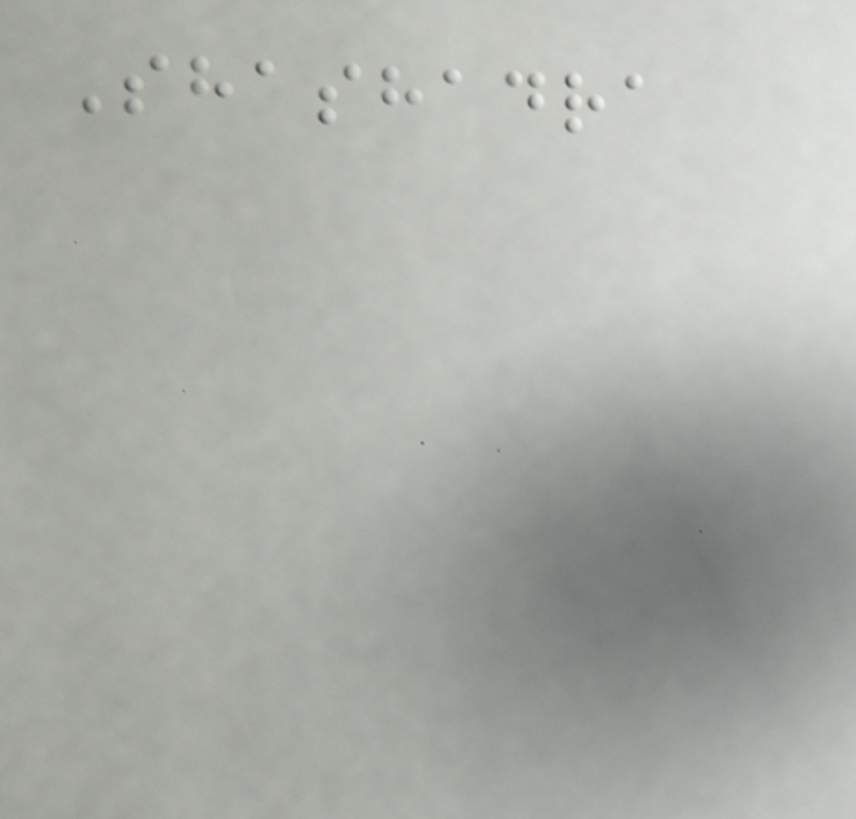Shashadra
